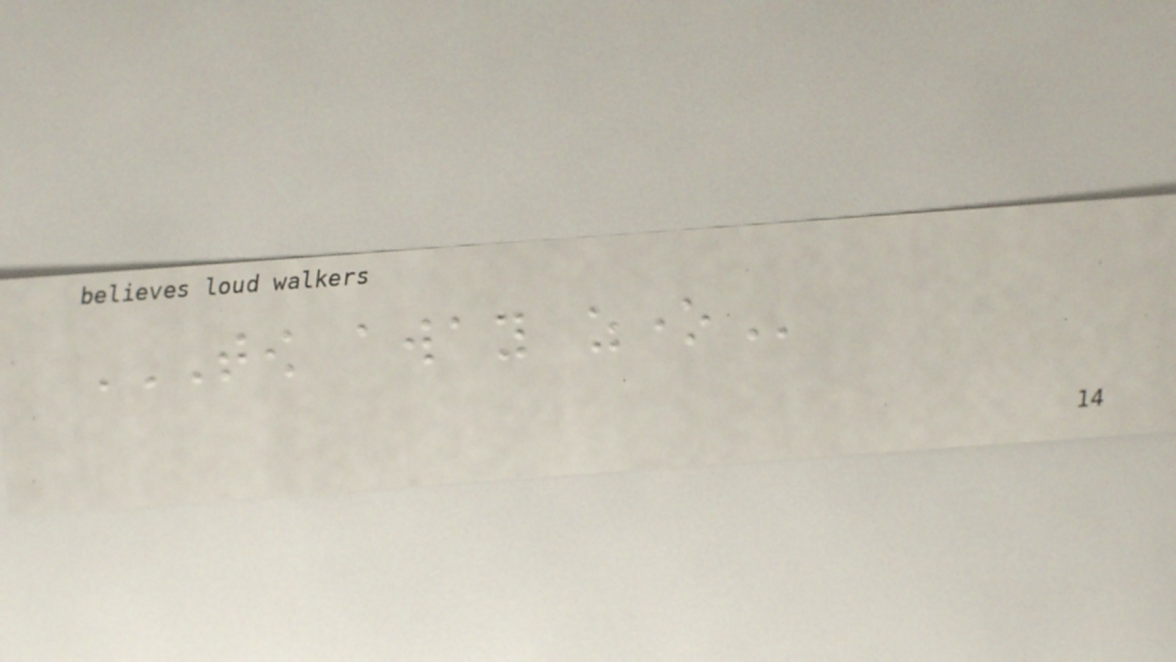TOW AWAY ZONE
